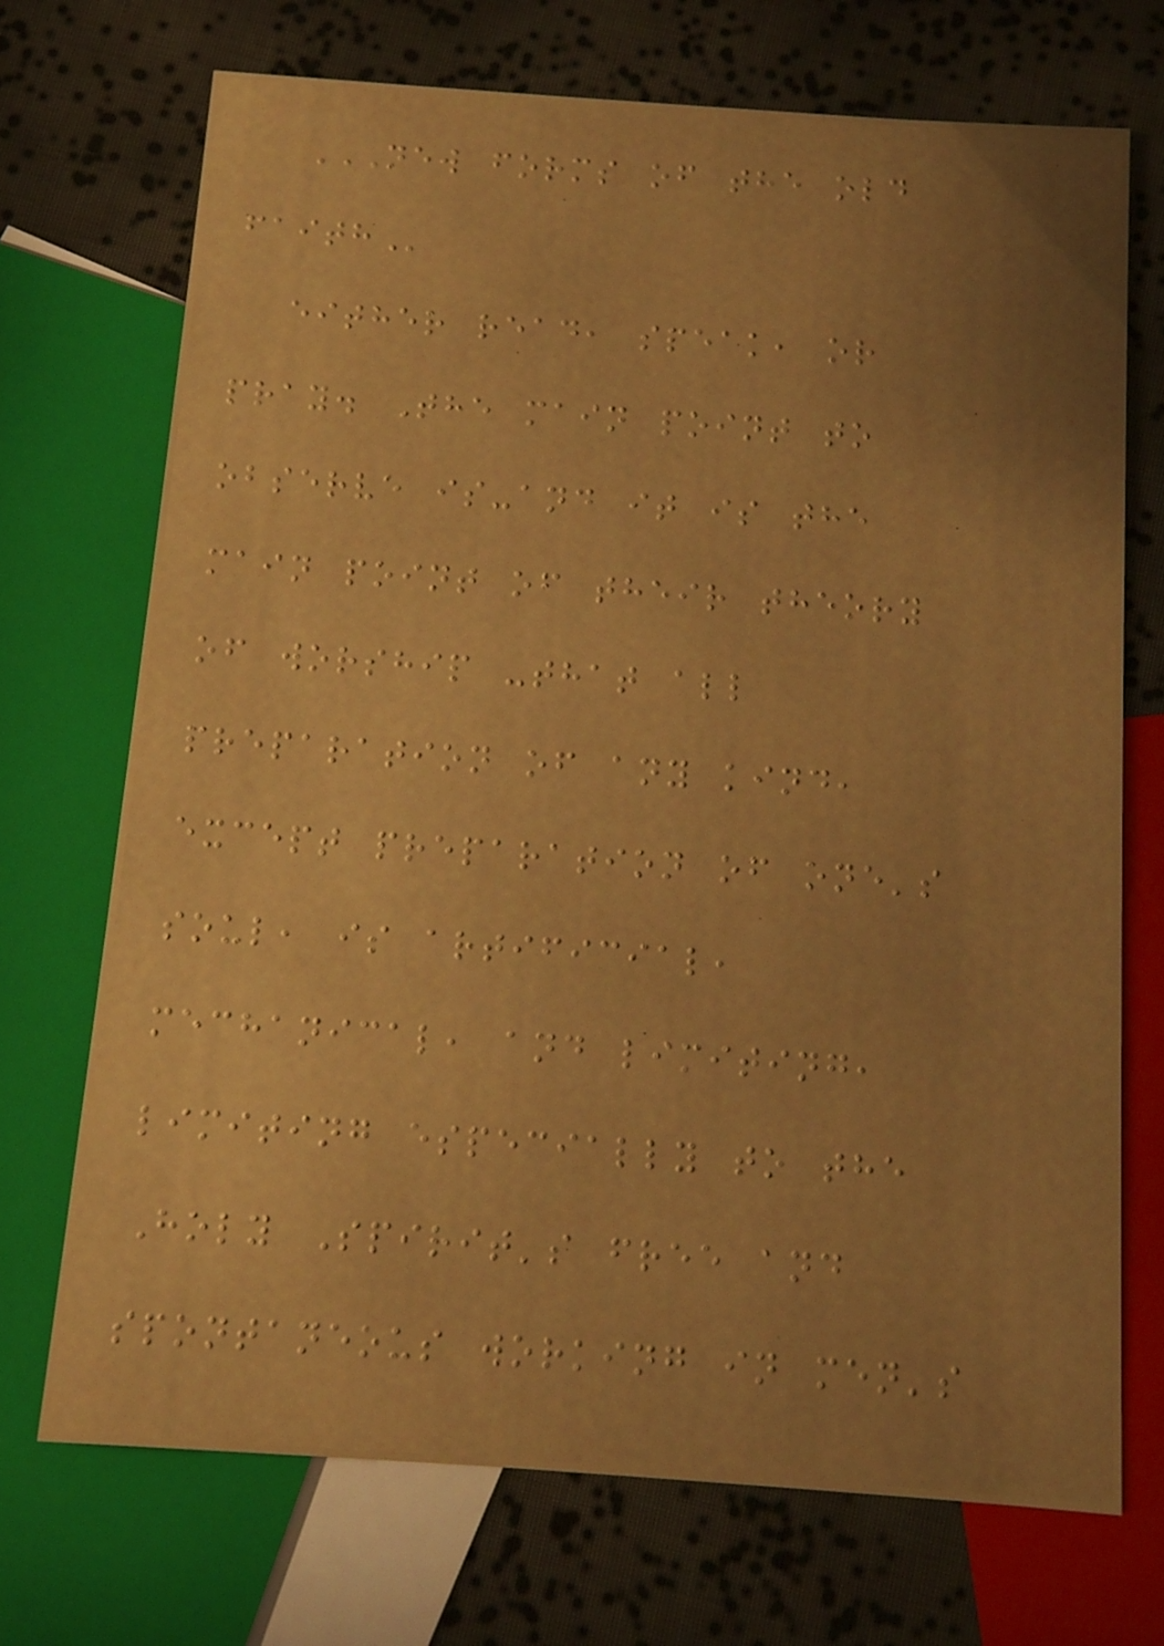NEW FORMS OF THE OLD
FAITH
either read, speak, or
pray. The main point to
observe is-and it is the
main point of their theory
of worship -that all
preparation of any kind,
except preparation of one's
soul, is artificial,
mechanical, and limiting,
limiting especially to the
Holy Spirit's free and
spontaneous working in men's
